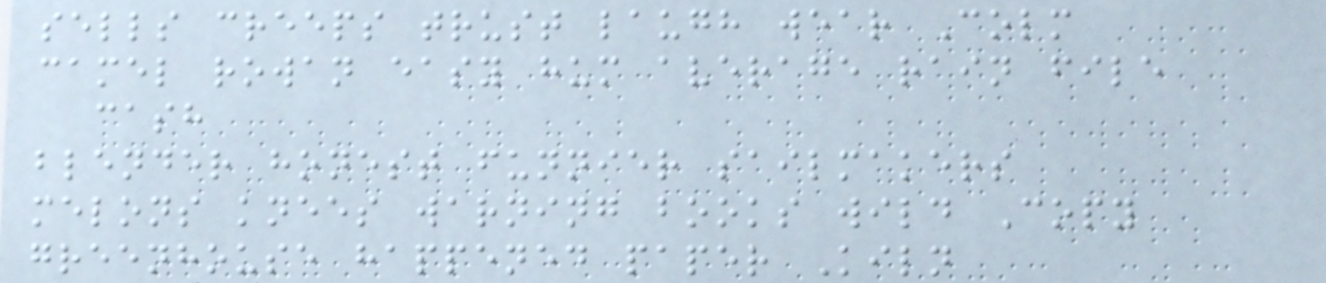sells creeps trust laugh wear Colm
camel rowan easy hum average rain file
cash
blender honest funnier sailmakers
melons knees warning books wild Copy
greenhouse happened paper Kiln
